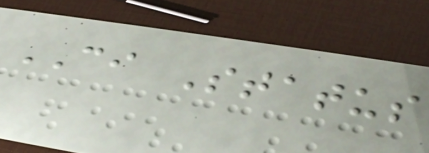CI Status
